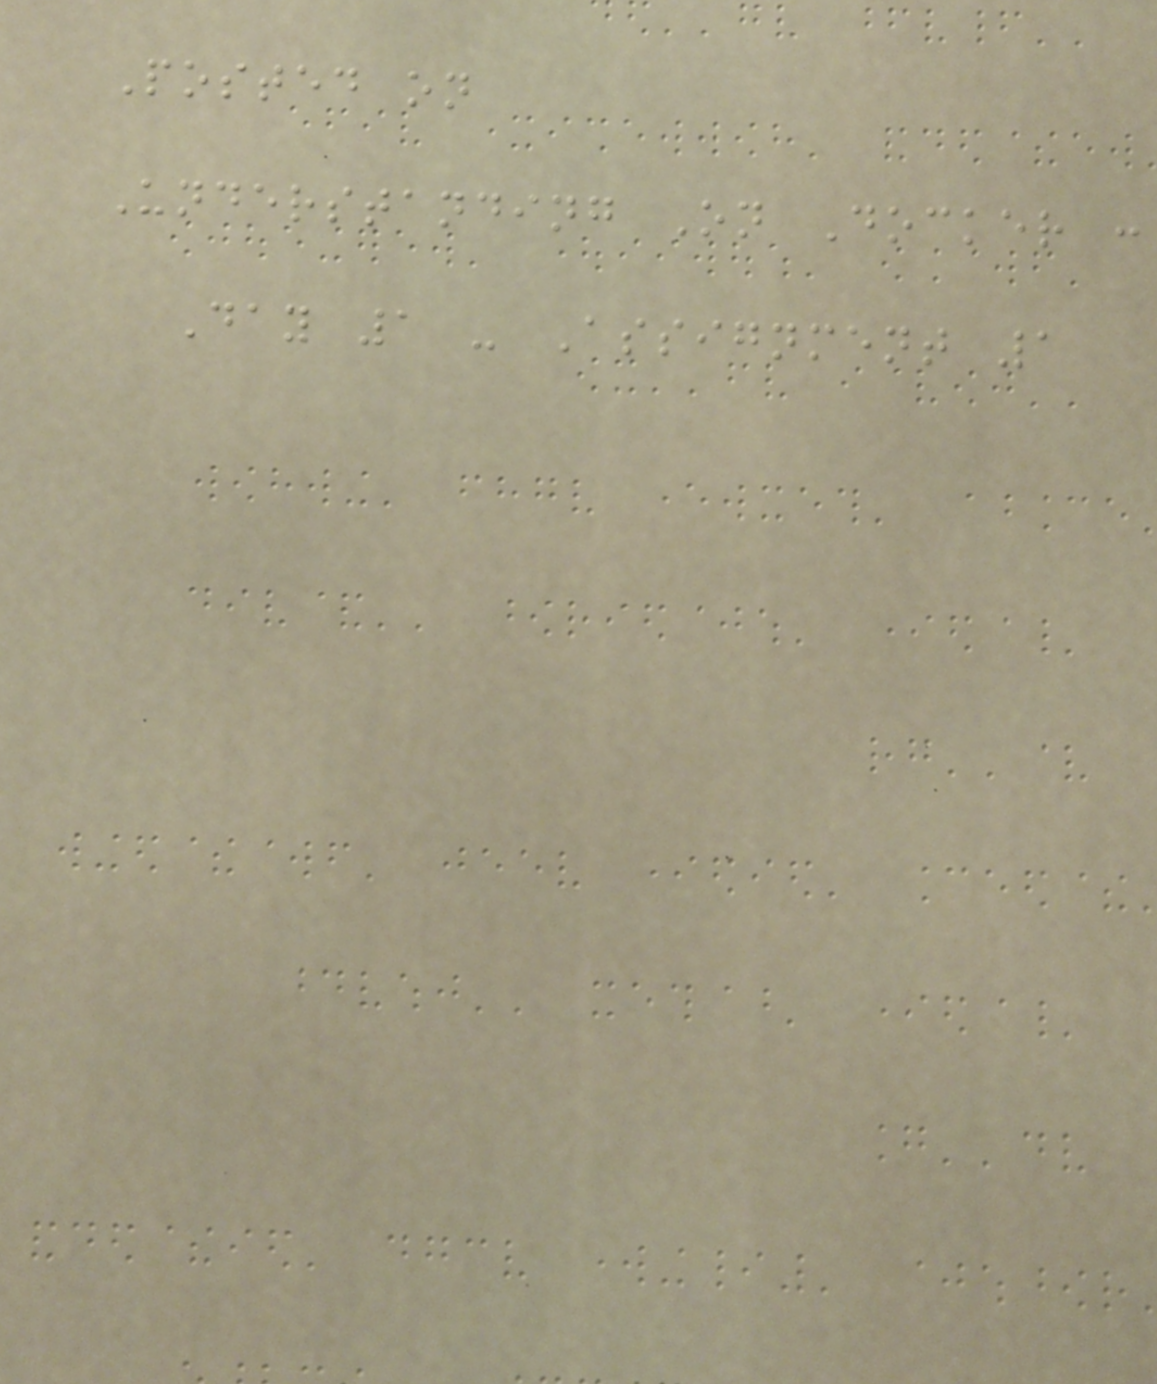Posted on
Understanding On Docker :
Day 1 - Assignment 1
